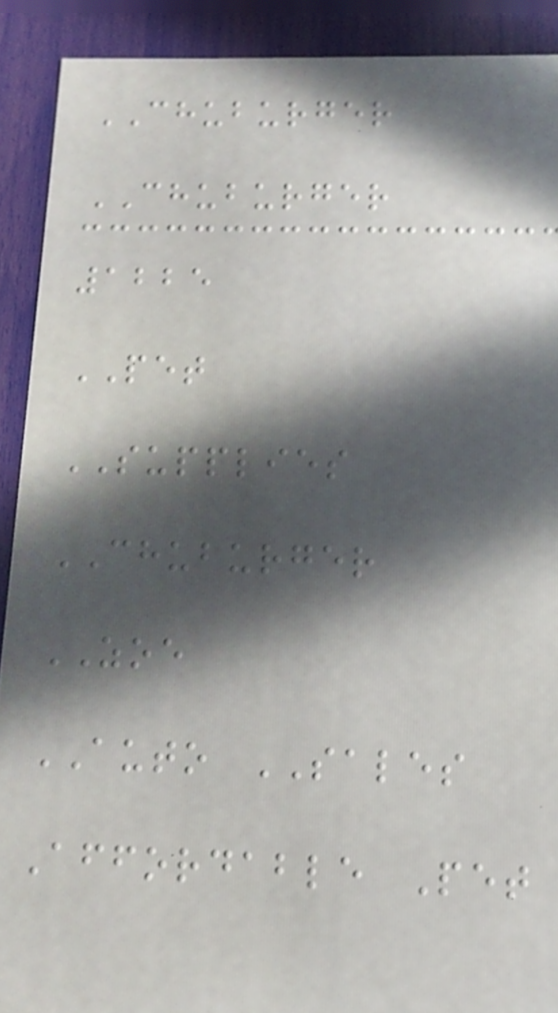CHUBURGER
CHUBURGER
1225
PET
SUPPLIES
CHUBURGER
ZOE
AUTO SALES
Affordable Pet
